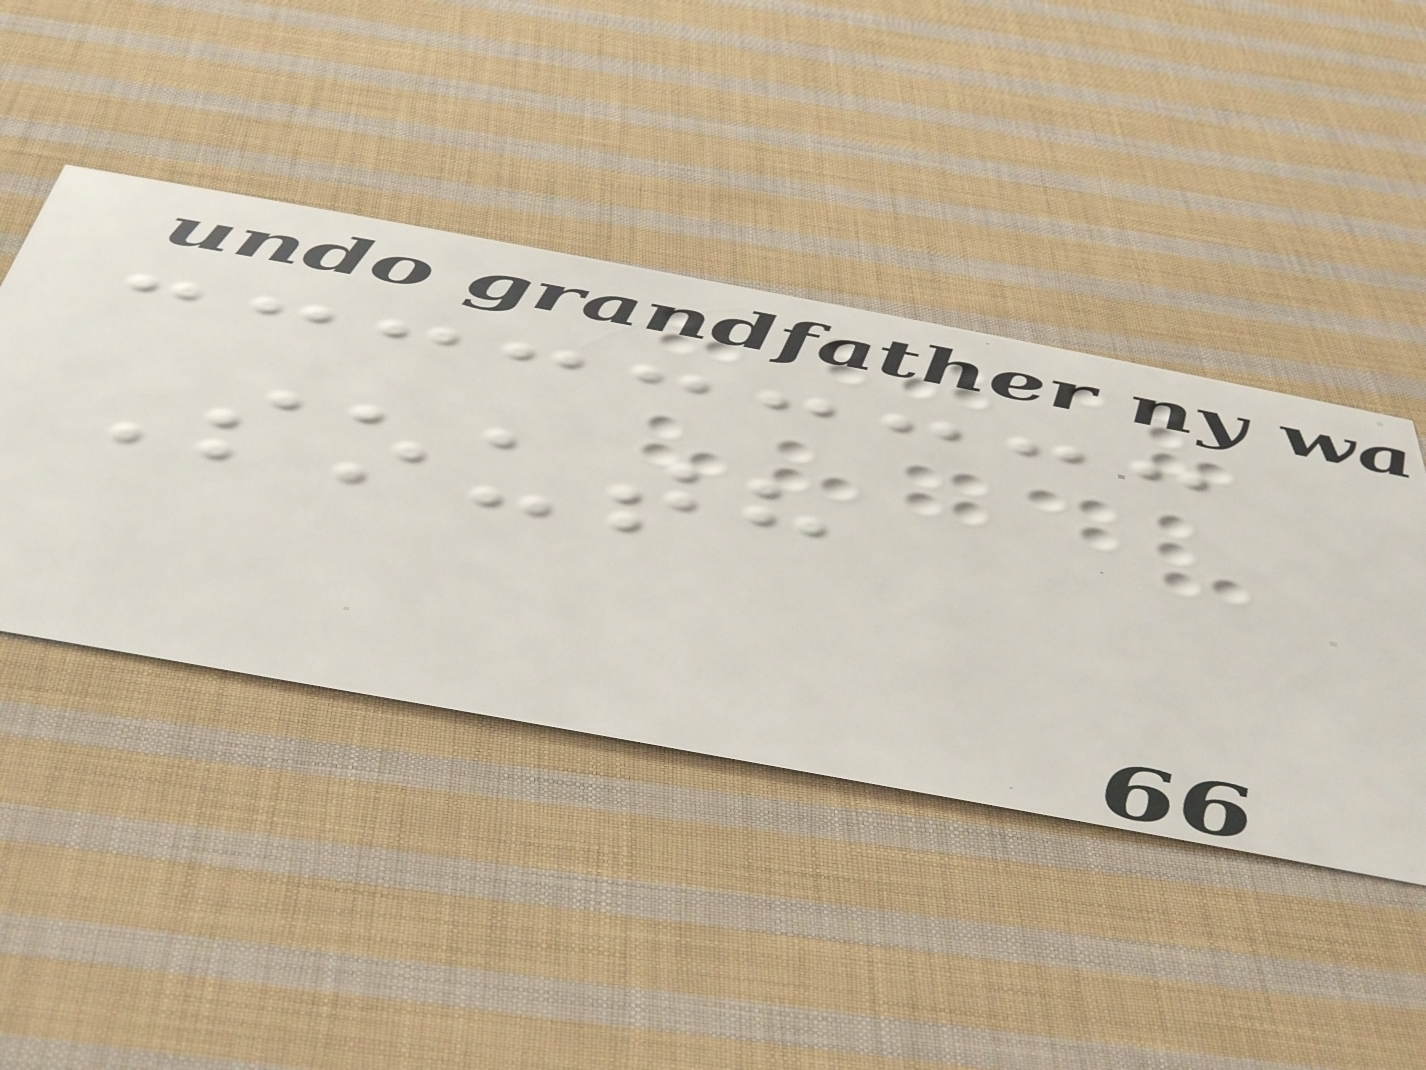South
